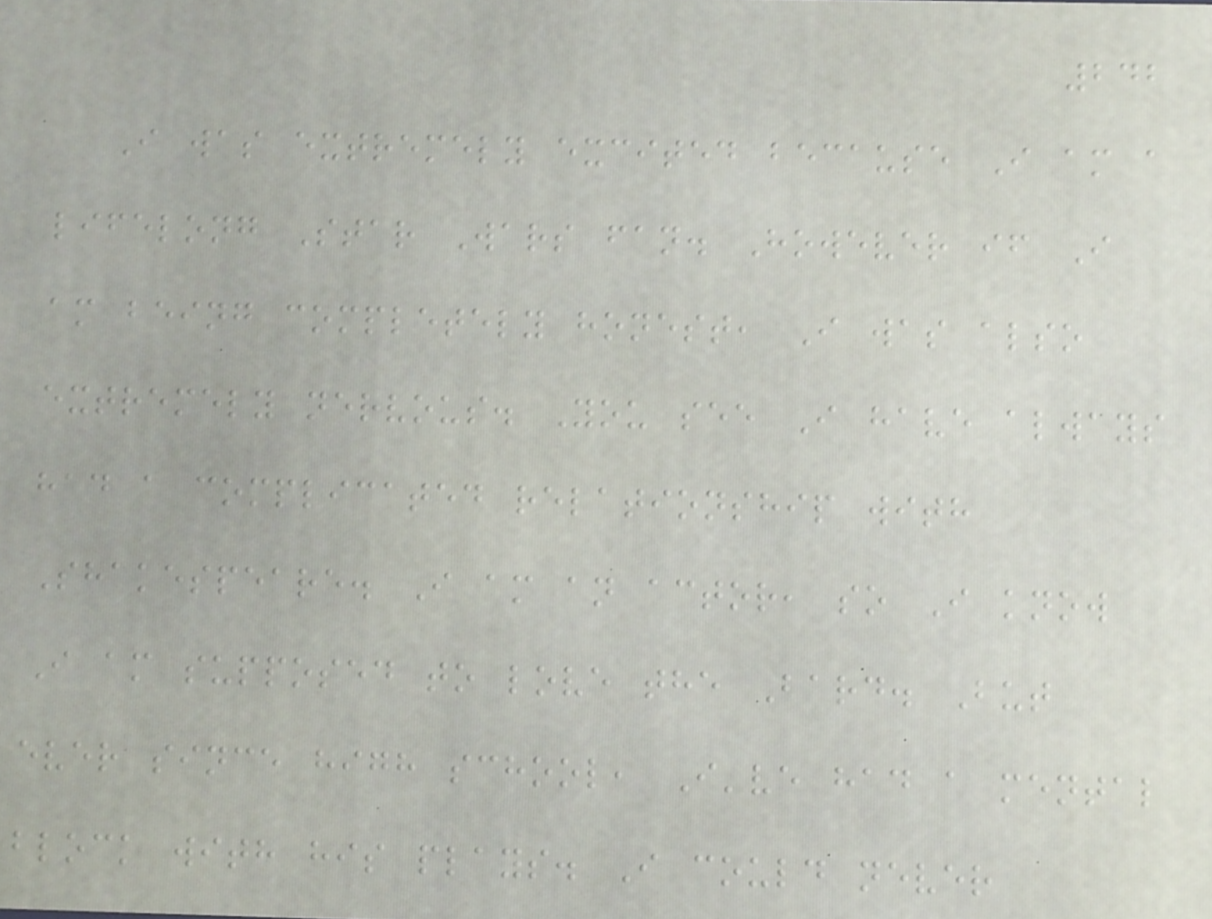242
I was extremely excited because I am a
lifelong Star Wars fan. However if I
am being completely honest, I was also
extremely nervous. You see I have always
had a complicated relationship with
Shakespeare. I am an actor, so I know
I am supposed to love the Bard. But
ever since high school, I've had a mental
block with his plays. I could never
